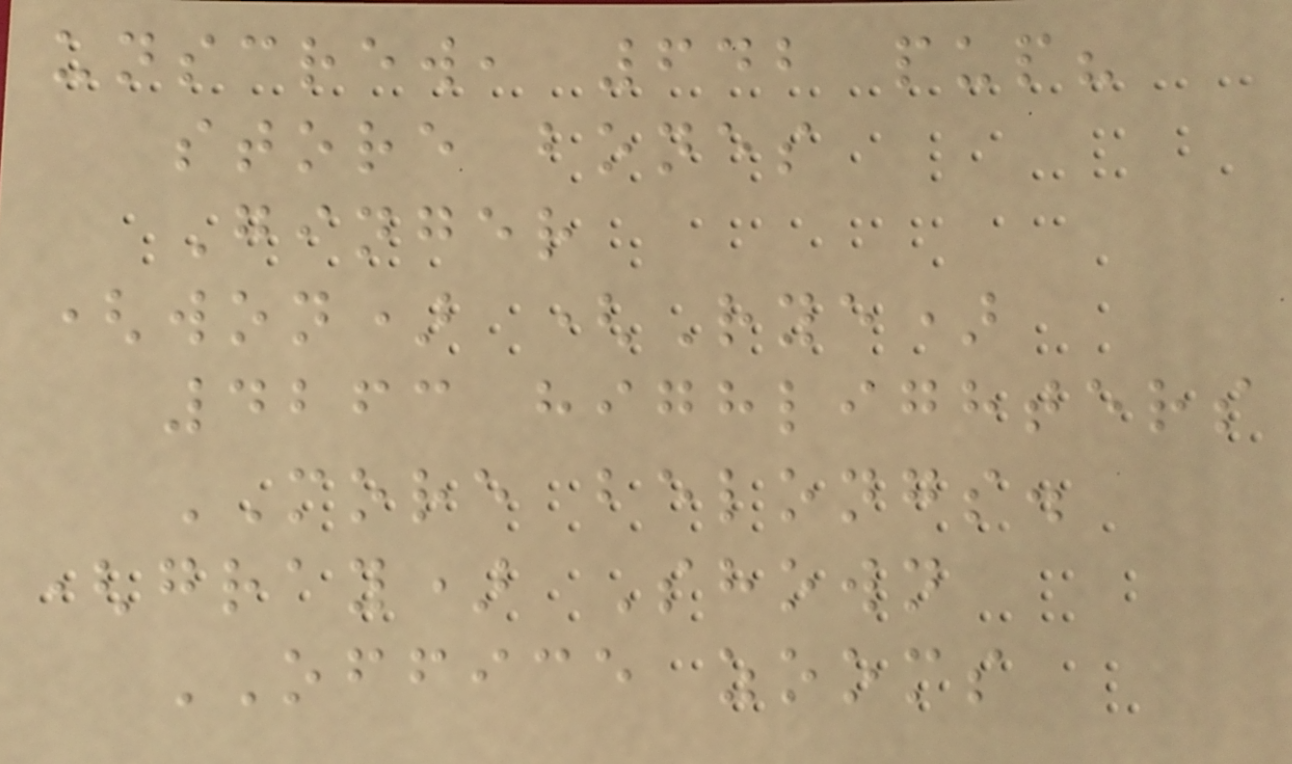unscrew, 642 pup?
store bones
Ginger
(won) (Rye)
4263 highlighters
MORE belongs.
(gray) Shown
OFFICE zooms
